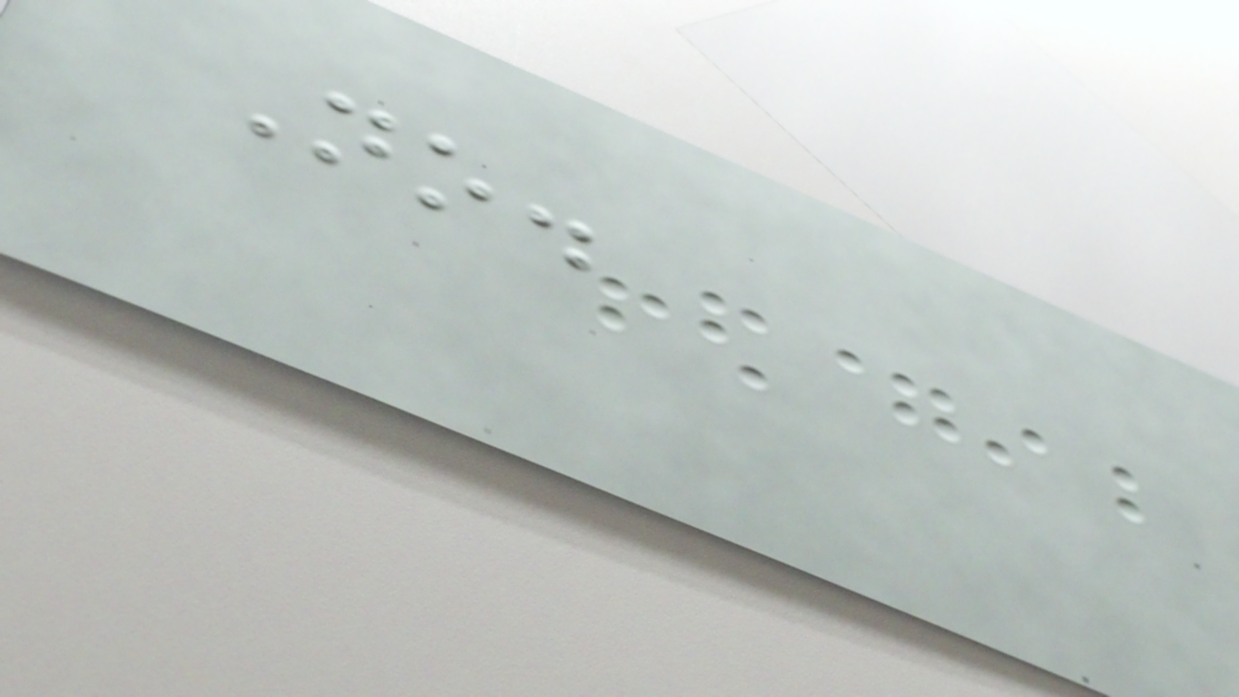No.
